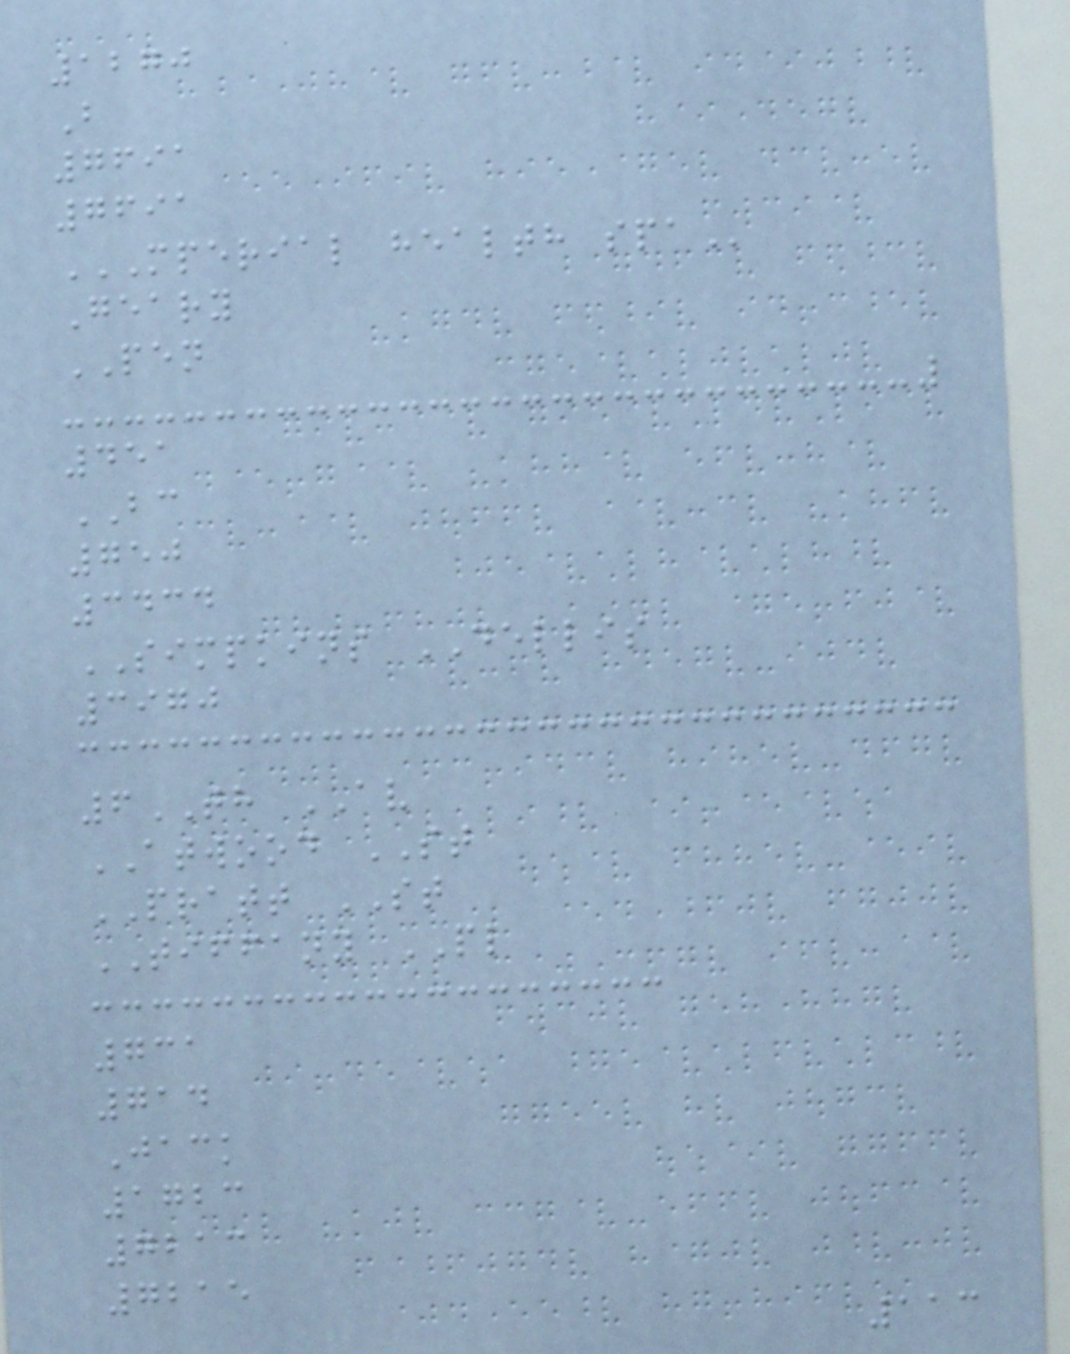1270
B
7691
7691
MPERIAL HEALTH SPA
Geary
PEN
451
BC
750
3434
SIMPKINS DELLIS
3970
6TH AV
ATWOOD ST
PRATT ST
TIFFANY PL
731
714
Jack
1723
7213
7215
113
